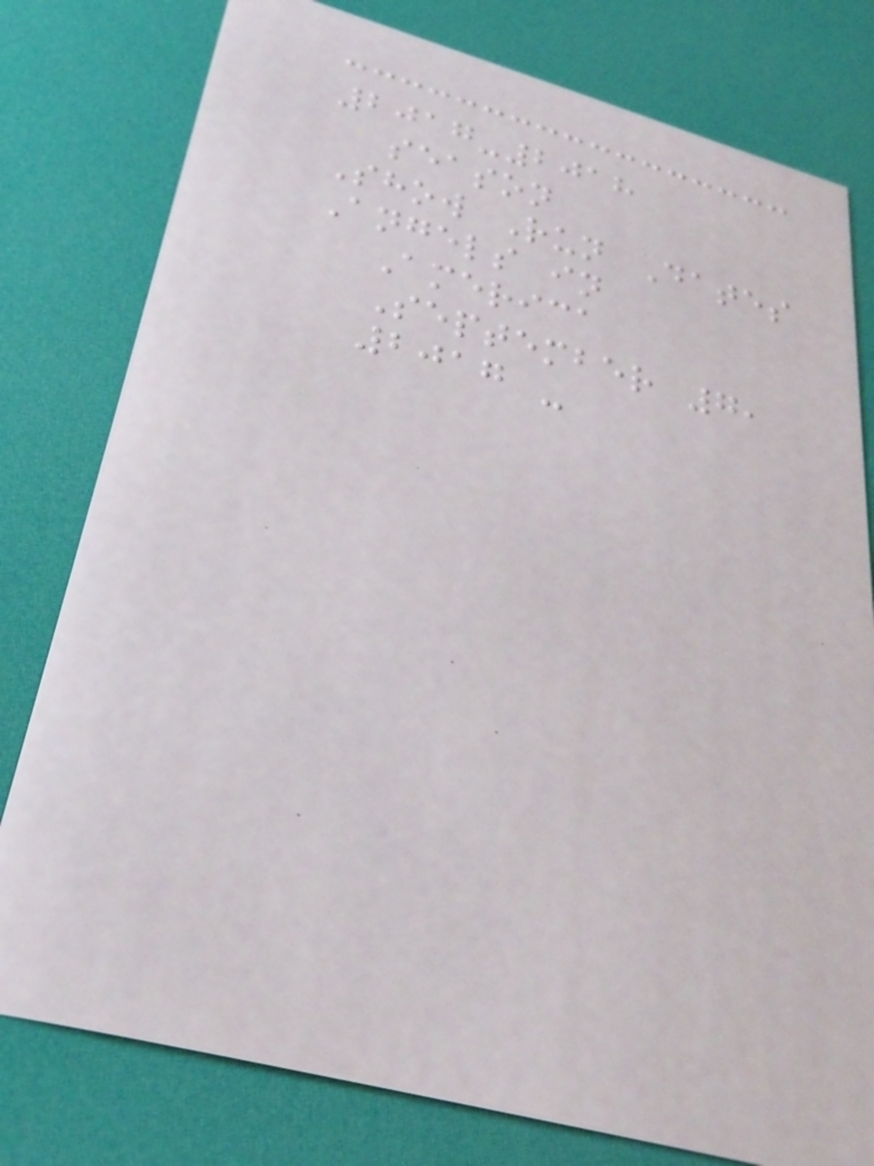2017-2018
season
Show Run Dates
Angels in
America
September 7,
2017 -
